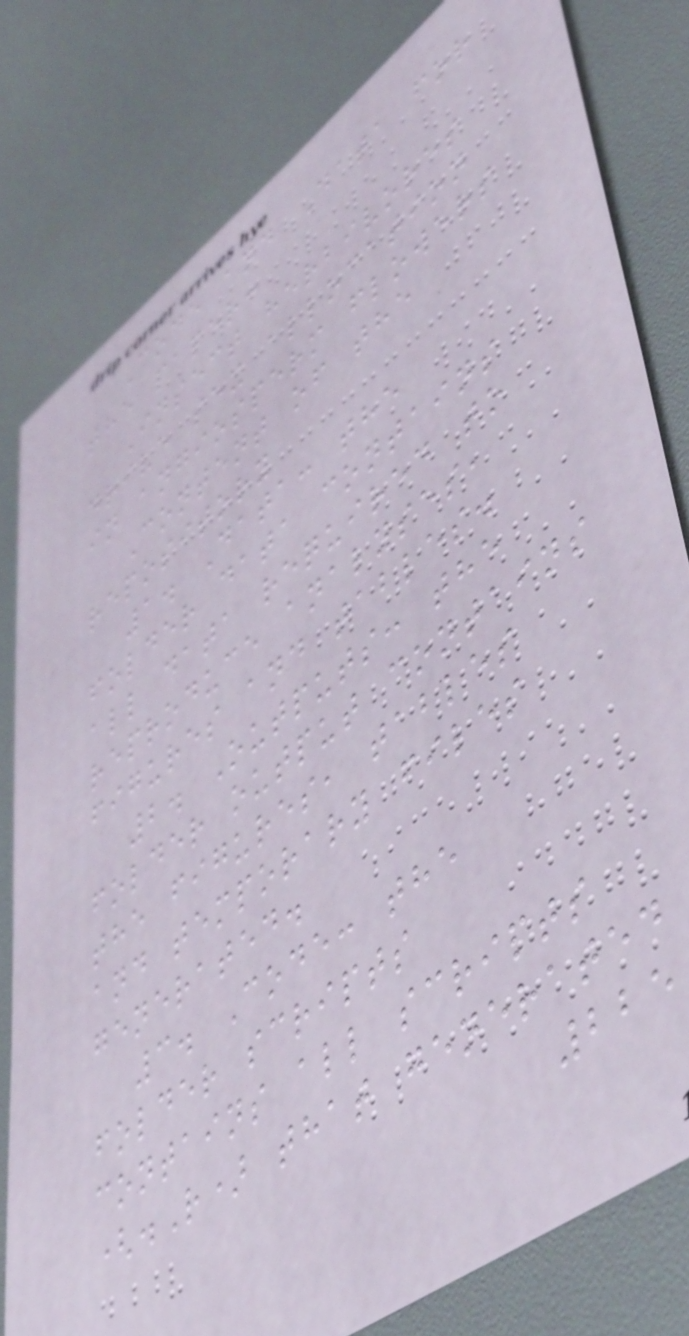Code and Data for
the paper:
Insect herbivores
drive sex allocation
in angiosperm flowers
Content of the
repository
1. Data: the
folder data contains
all data required to
reproduce analyses,
figures and tables.
2. Outputs: the
folder output contains
the figures, tables
and temporary files
generated.
3. Code: the
folder scripts
contains all scripts
(.R) that generated
225
